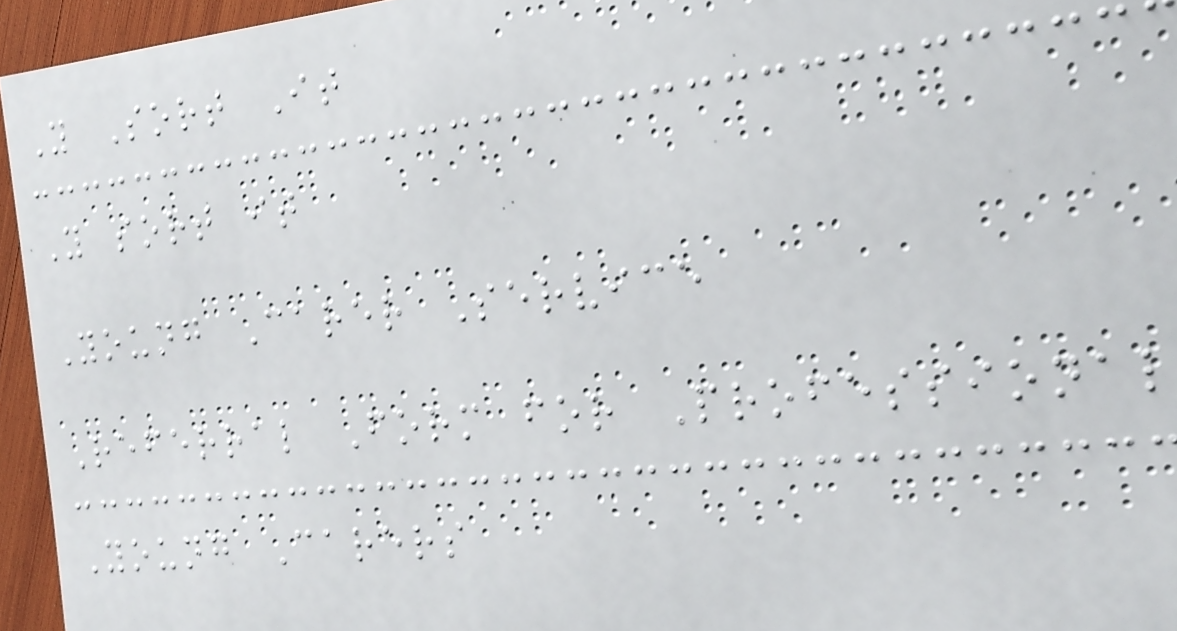Y Sort It
Y sort it
Young Carer Service
Referral Form for Professional
Young Carers
